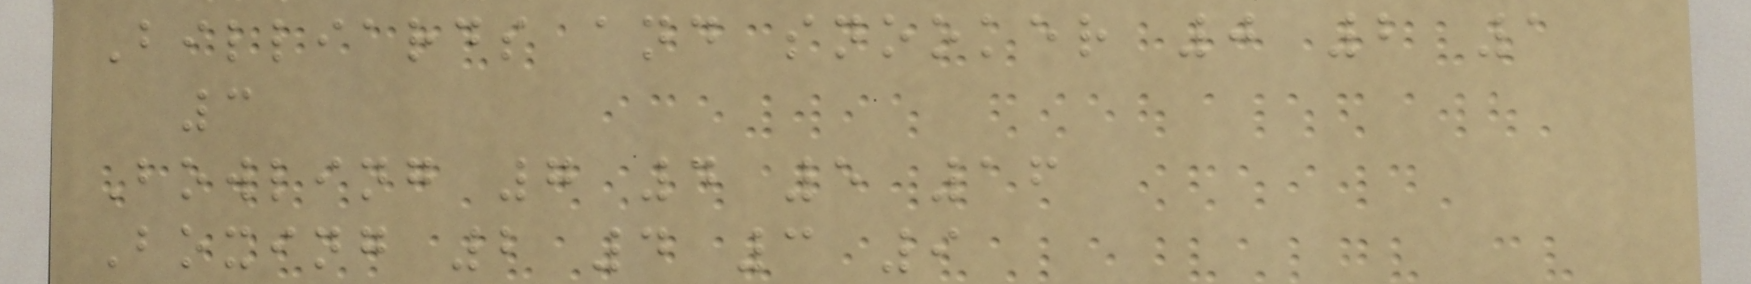Billiards and snooker 0 2 1
3
Bowling 7 4 5 16
Boxing 2 4 3 9
